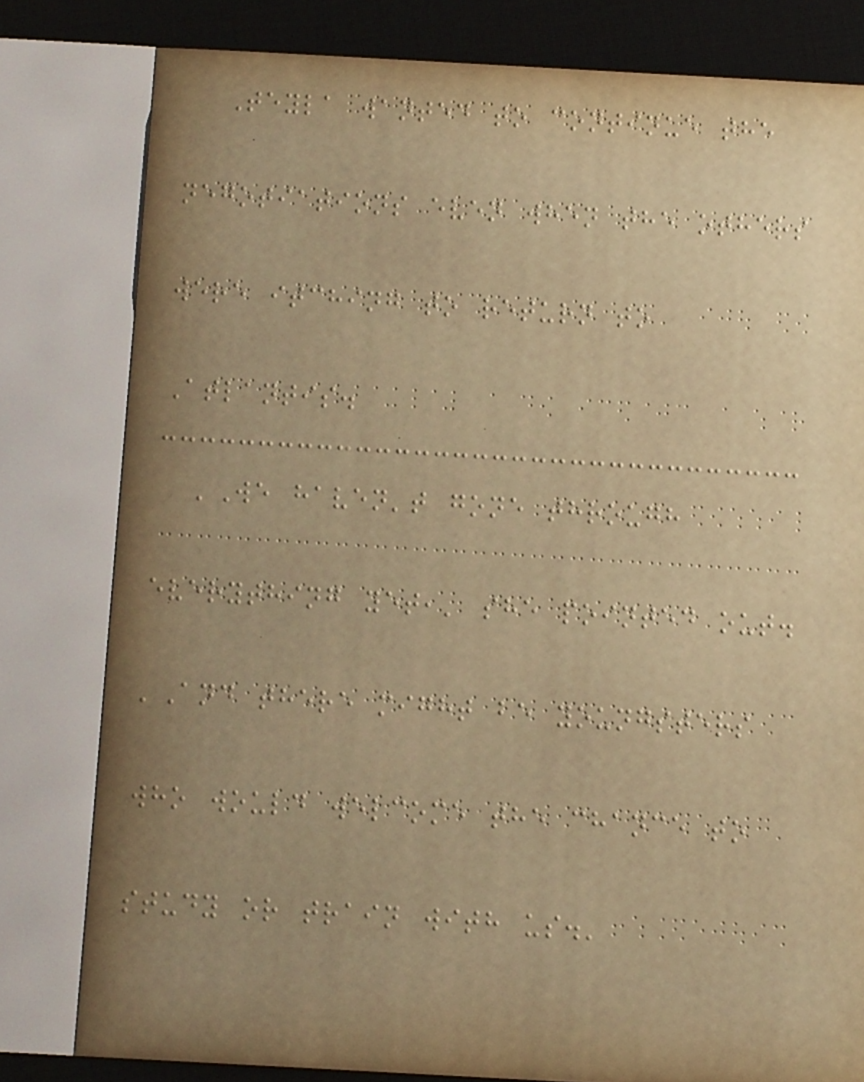Teyla wanted to continue the
negotiations even when the others
were itching to return to
Atlantis.
'We haven't gone through
everything yet,' she pointed out.
'And there might be youngsters
who would welcome the chance to
study or train with us.'
